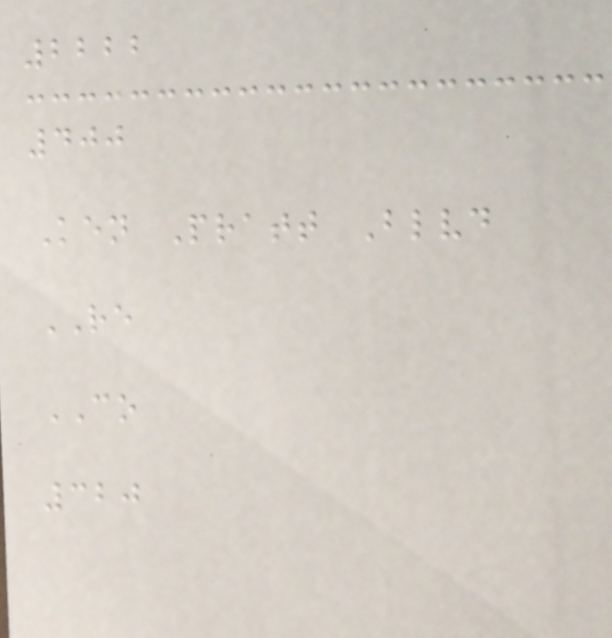2222
400
Ken Pratt Blvd
RE
CO
320
